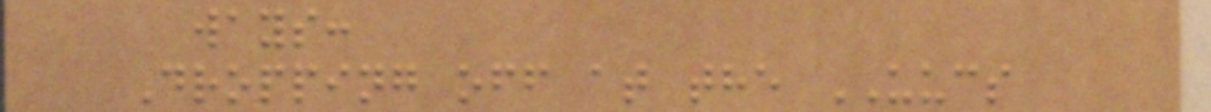ways:
Dropping off at the UUCS
